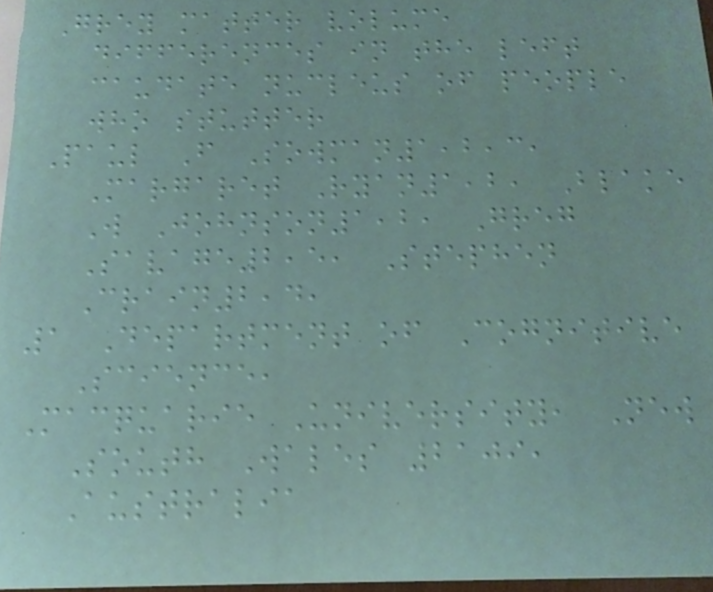Grey matter volume
differences in the left
caudate nucleus of people
who stutter
Paul F Sowman1,2,3,
Margaret Ryan1,2, Blake
W Johnson1,2, Greg
Savage2,5, Stephen
Crain2,4,
1 Department of Cognitive
Science,
Macquarie University, New
South Wales 2109,
Australia
